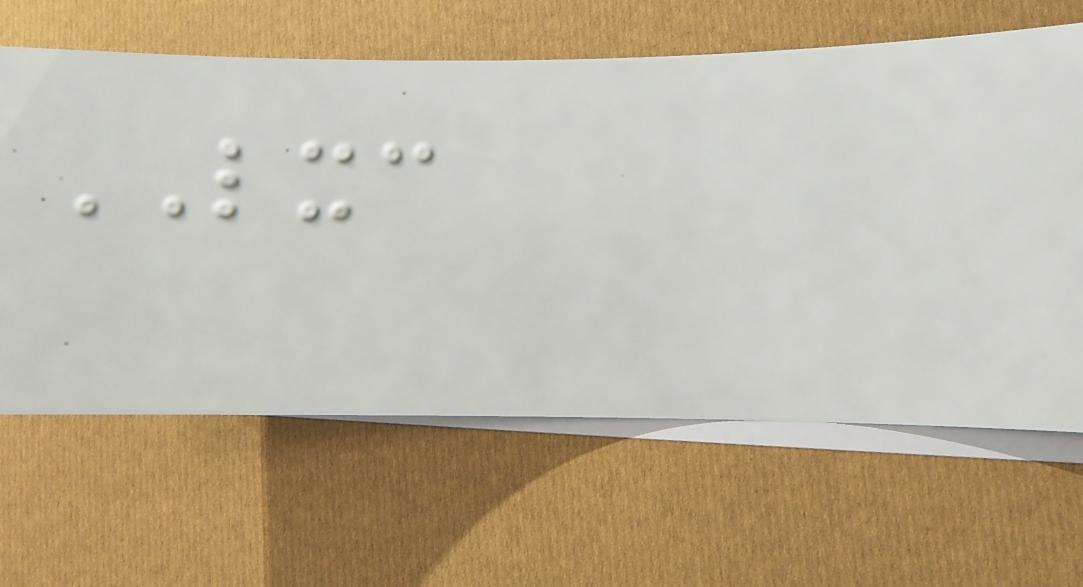LXC
